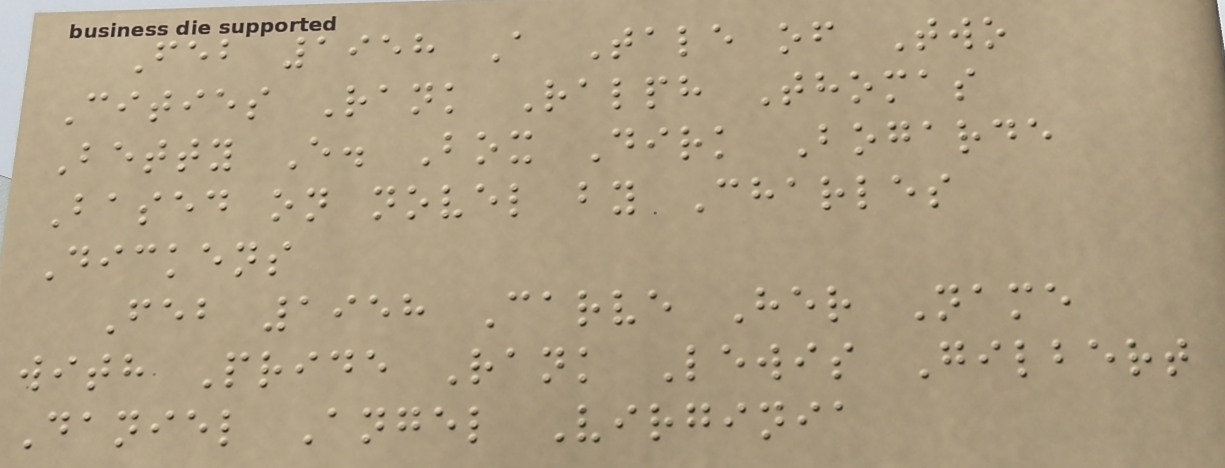Feb 1958 A Tale of Two
Cities Rank Ralph Thomas
Betty E. Box Dirk Bogarde
Based on novel by Charles
Dickens
Feb 1958 Carve Her Name
with Pride Rank Lewis Gilbert
Daniel Angel Virginia
